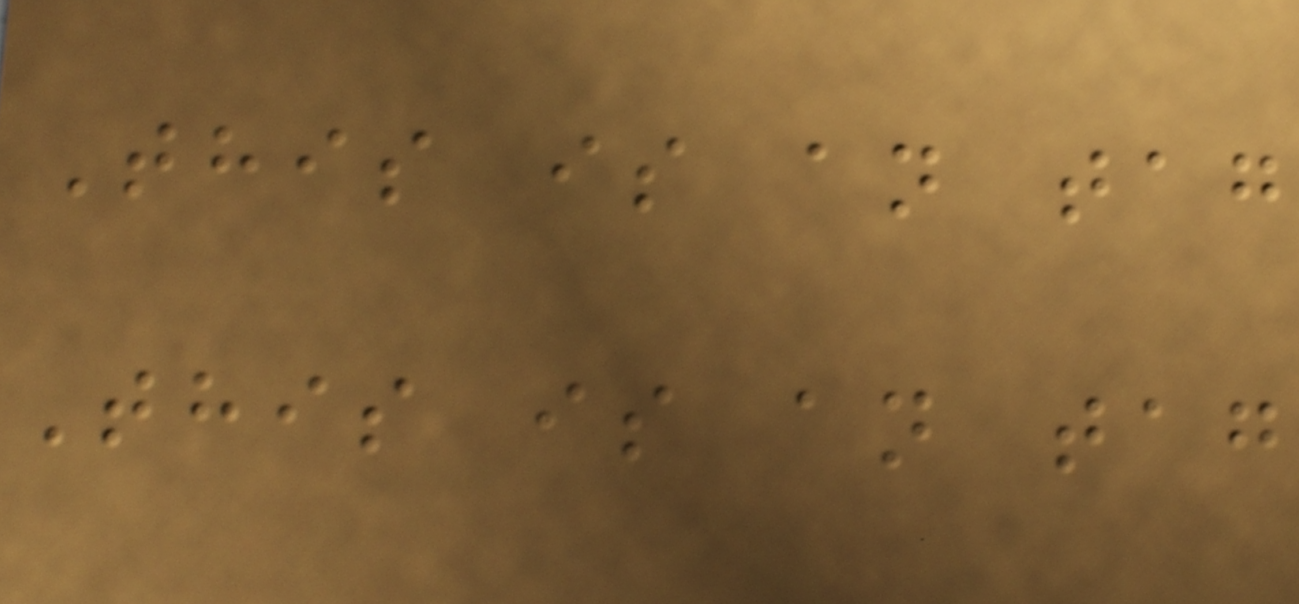This is an tag
This is an tag
